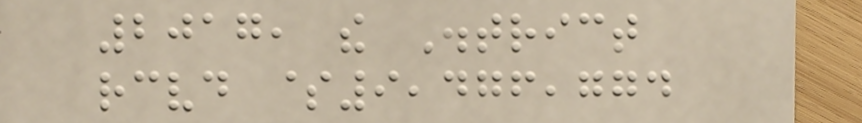2017, the District
received $9,476,774
